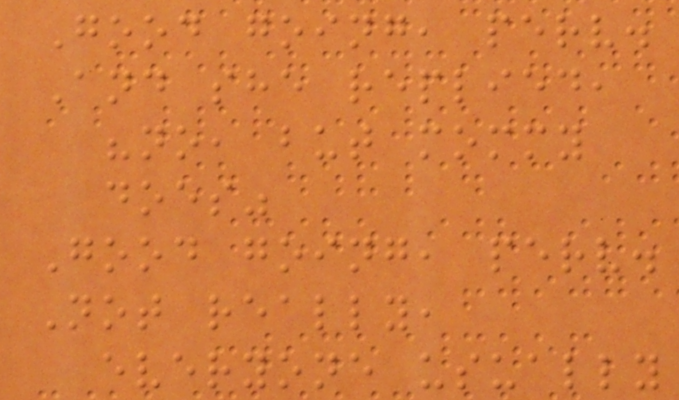Good going, perv.
And she replied,
"no, but mommy
does"
Good going, perv.
Not really,
everyone usually
